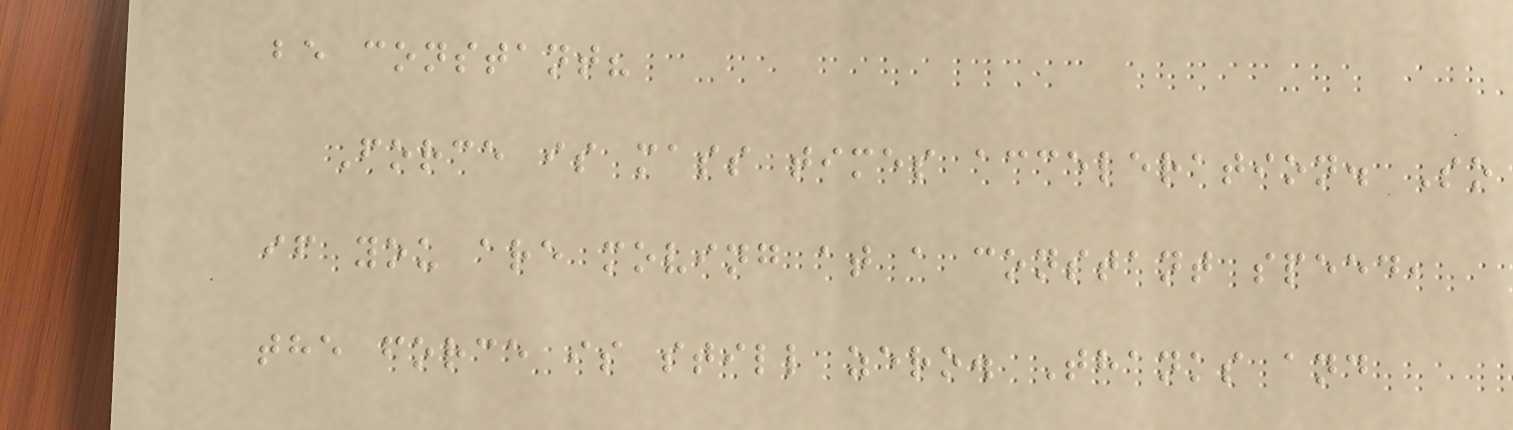be constant?
Force is mass times acceleration. So
if you are moving at a constant speed,
the force is still zero. Thanks and
